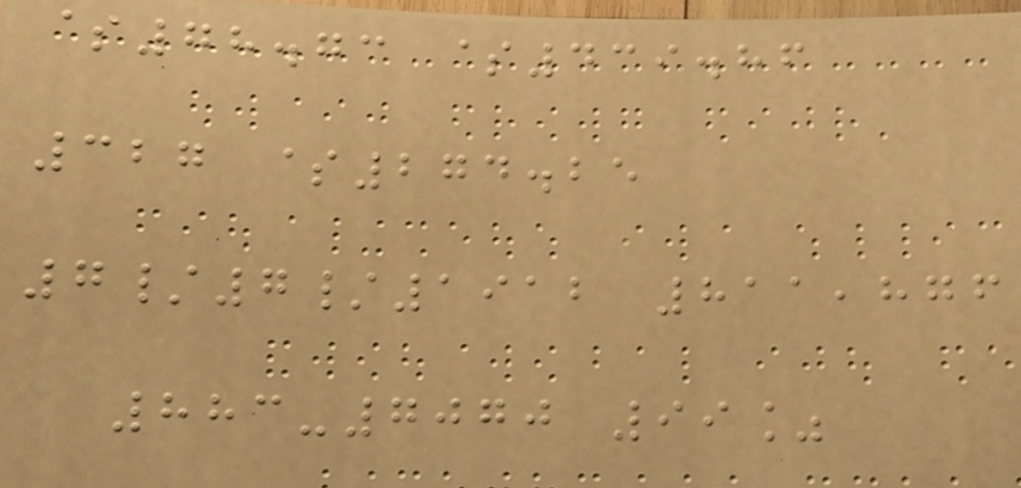$78.73 $439.86
327 $274.25
7/7/1912 811,876
883-7070 99%
